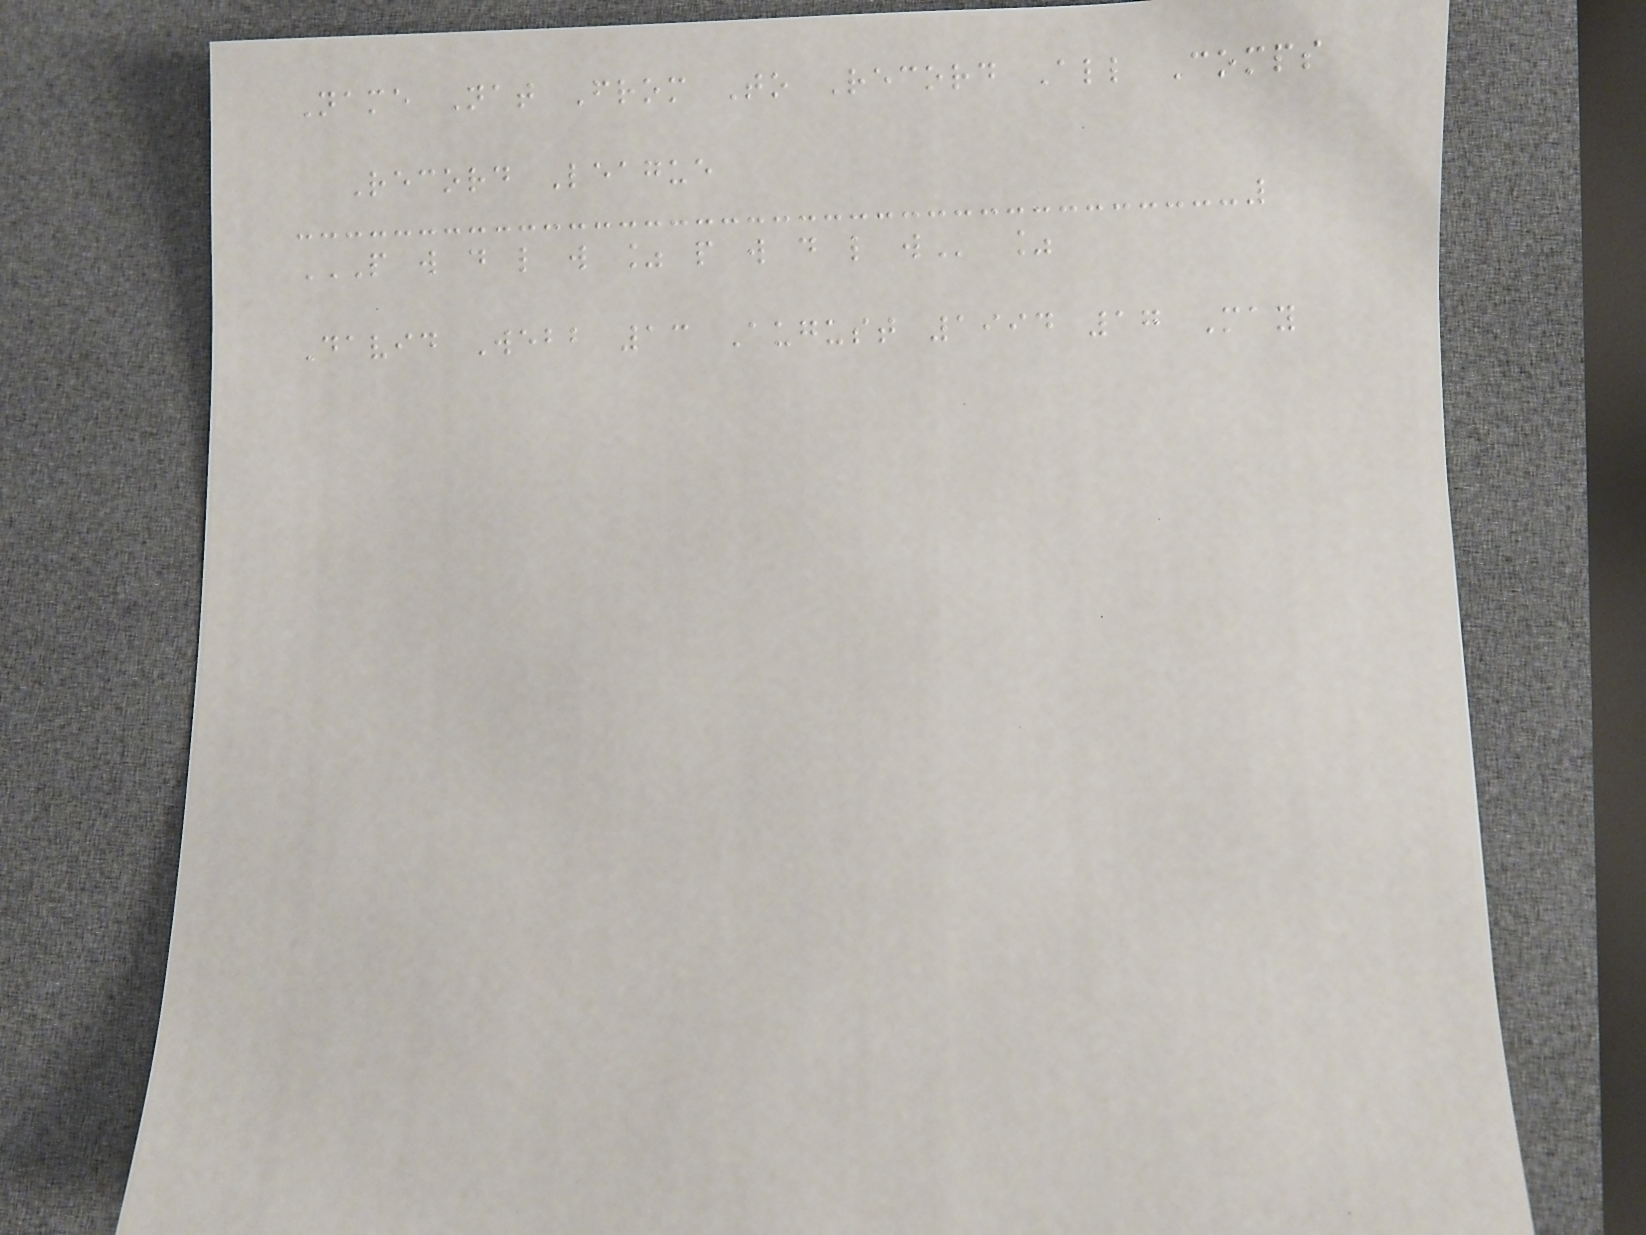Name Nat From To Record All Comps
Record League
P W D L W % P W D L W %
David Webb 13 August 1994 17 May
